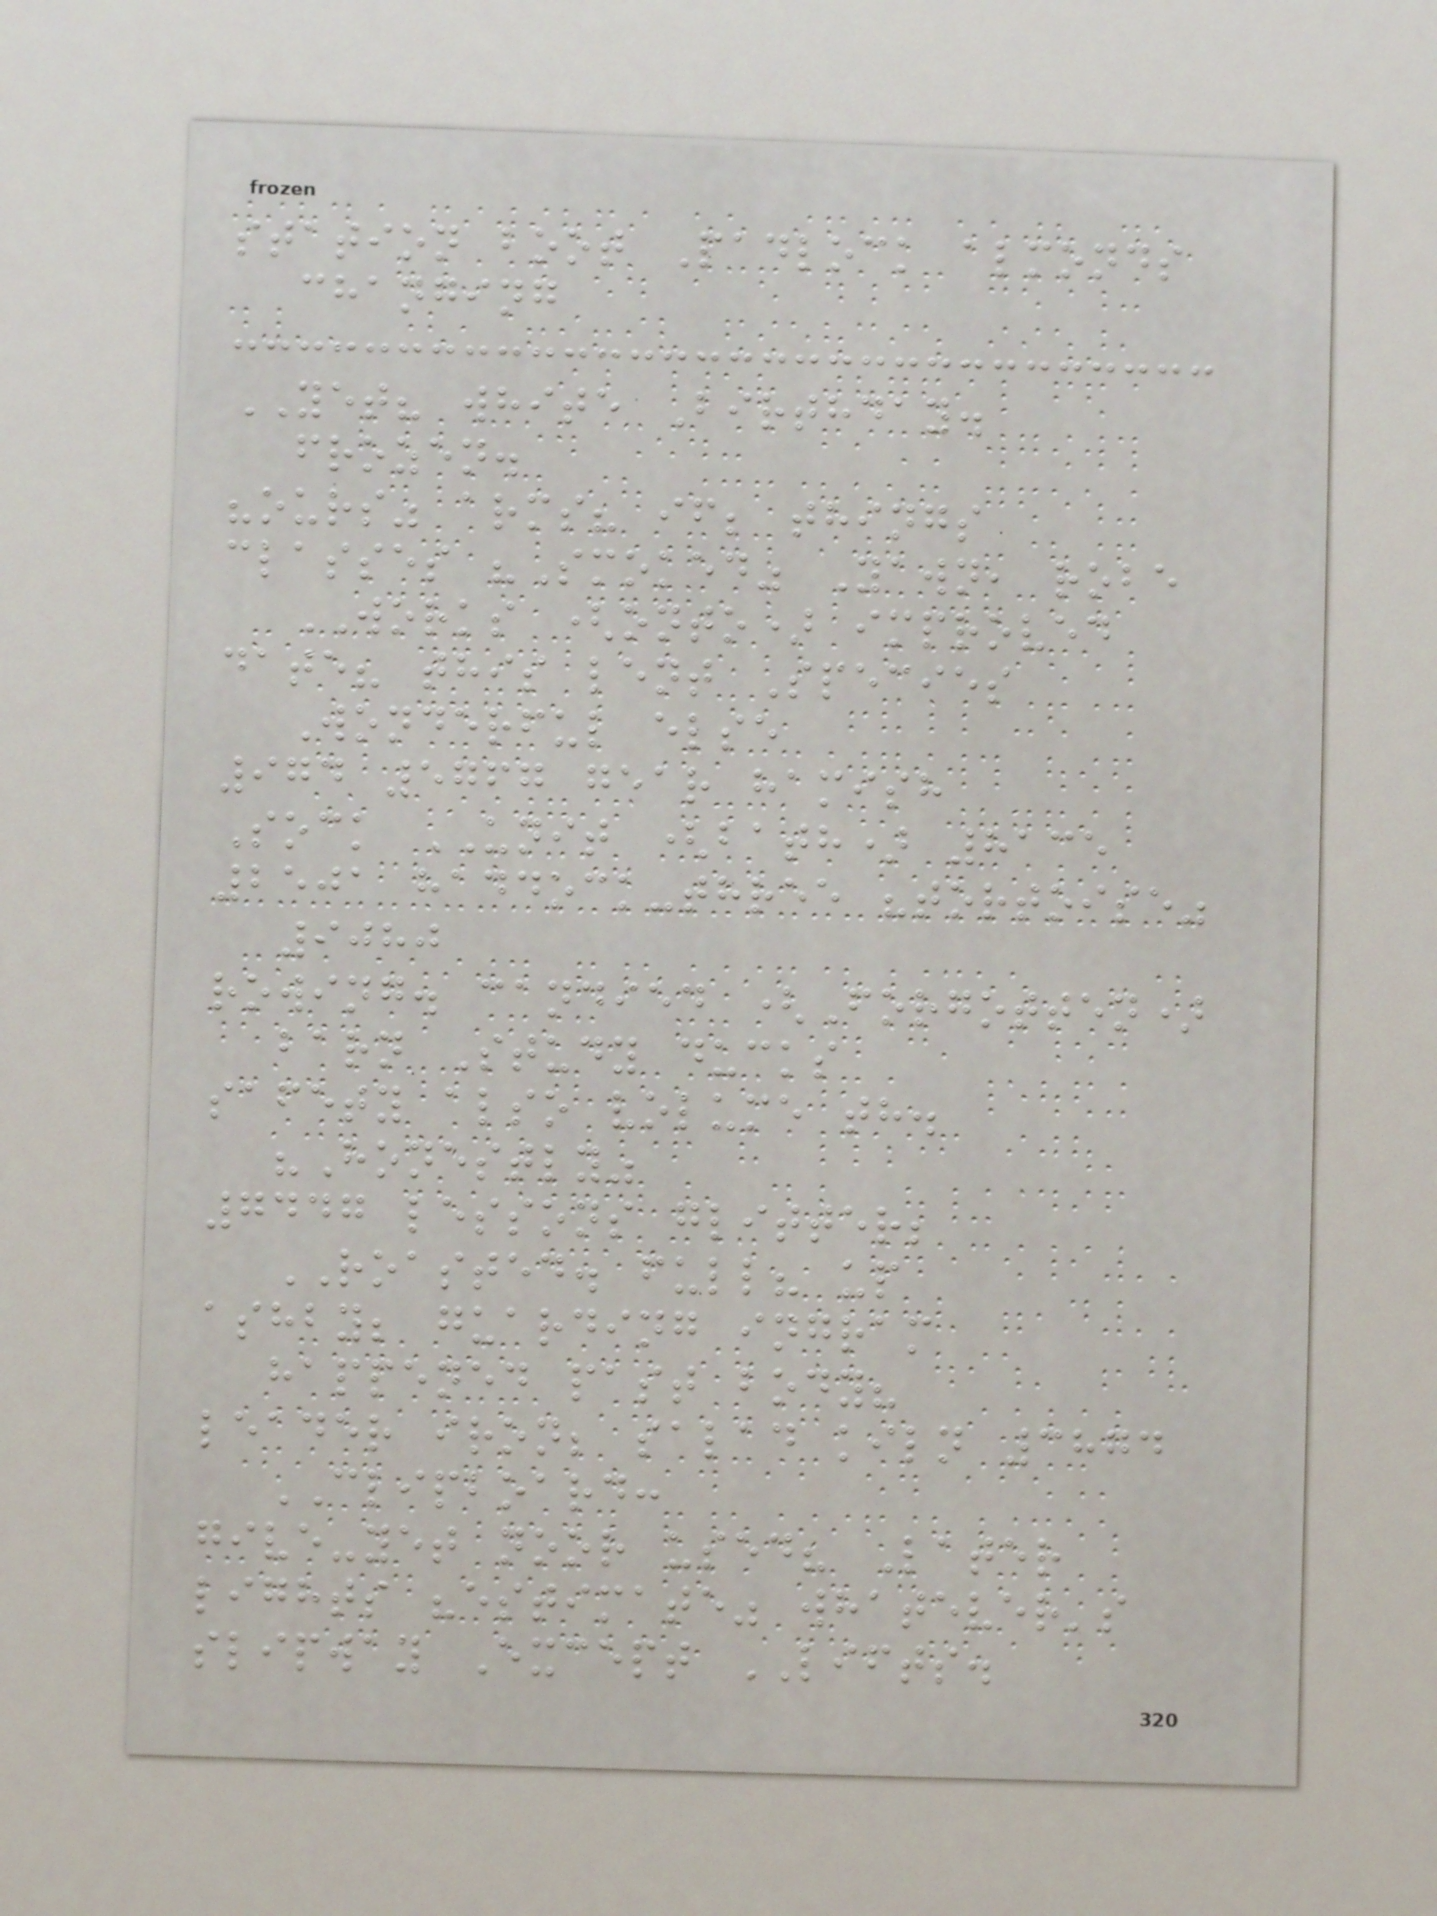station boot Padlock almonds
changing
YET? white Birthday.
frozen.
"ours" arms? if; things
classes "Smoked" Yawn, robe
WORKS (onto) improved
date? this lent Species
Wonderful else
974 5767 gear hamish
Sock UNIT (bath) 8135
2501 haddock-three "tortoise"
9080
rowing. candied (Forgotten)
barn Study ducks
safety also volume th.
"Honestly"
7447 lessons glitter;
ROASTED. full? up
ashby; guarding ingram
happened past body?
leader iron; salad kiln 3874
CLIPBOARD:
give-yet noor used? Later
lights "estimate" whatever's
slipway Except LIFTS.
